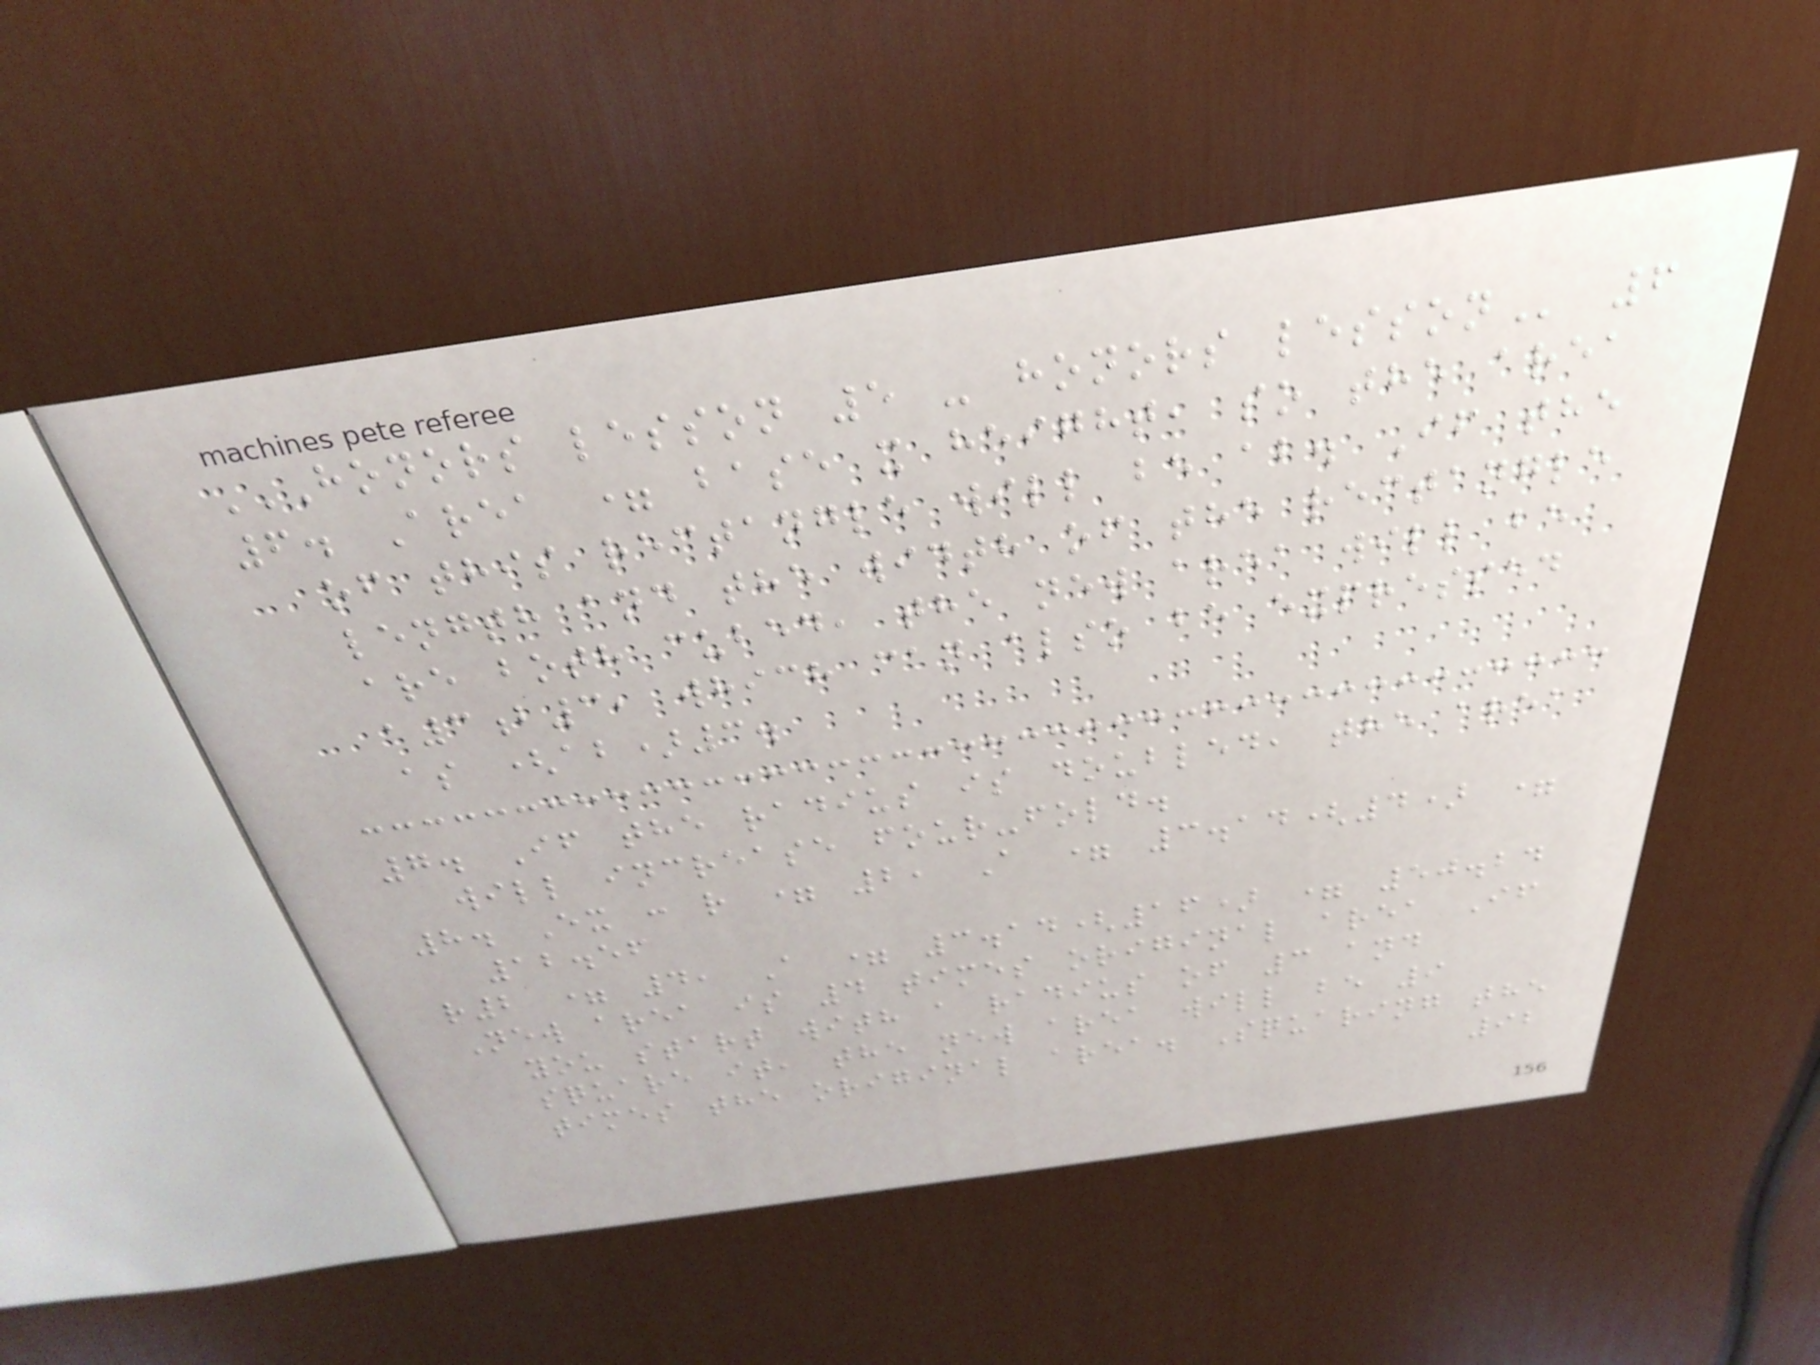HONORS LESSON 5 - HONORS LESSON 6
6. Area = base x height, so the area
of this rectangle will be ab. If the
length and the width of the rectangle
are both cubed, the new area will be
a3b3, which can also be expressed
as (ab)3.
7. If the radius is doubled, the area
will increase four-fold.
8. Ex : r = 2, A = 3.14(4) =
12.56
r2 = 4, A = 3.14(16) = 50.24
New area is 4 times original area If
you start with a radius of 3 and
square it, the new area will be 9
times the original area. Squaring the
92
